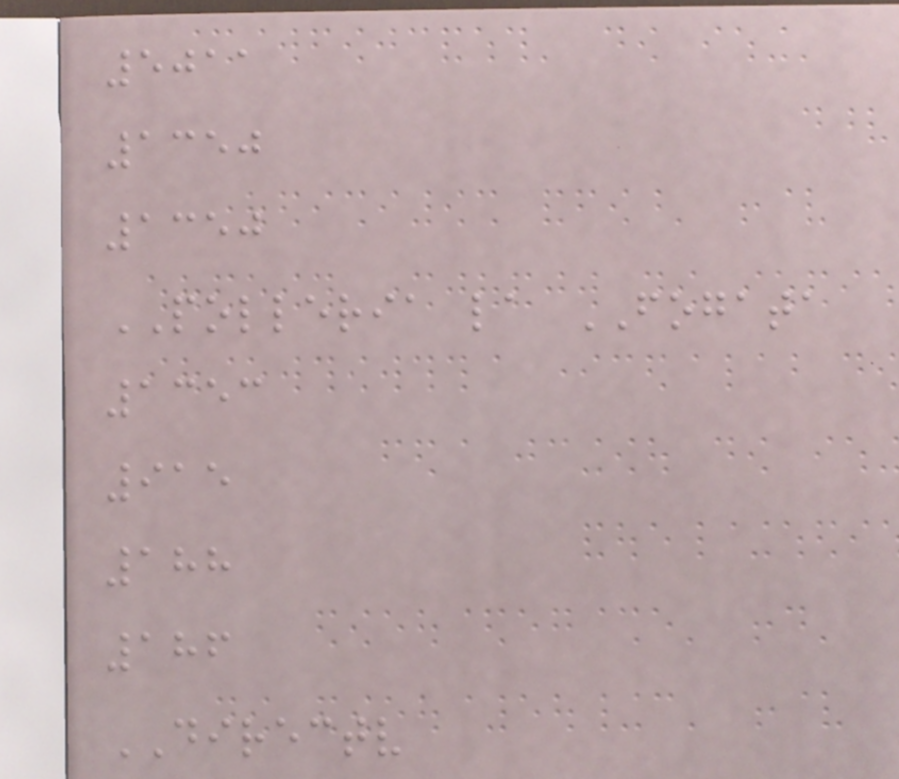5011
1350
1350
POLLERIA la FOGATA
1353
915
188
186
DIRECTV
